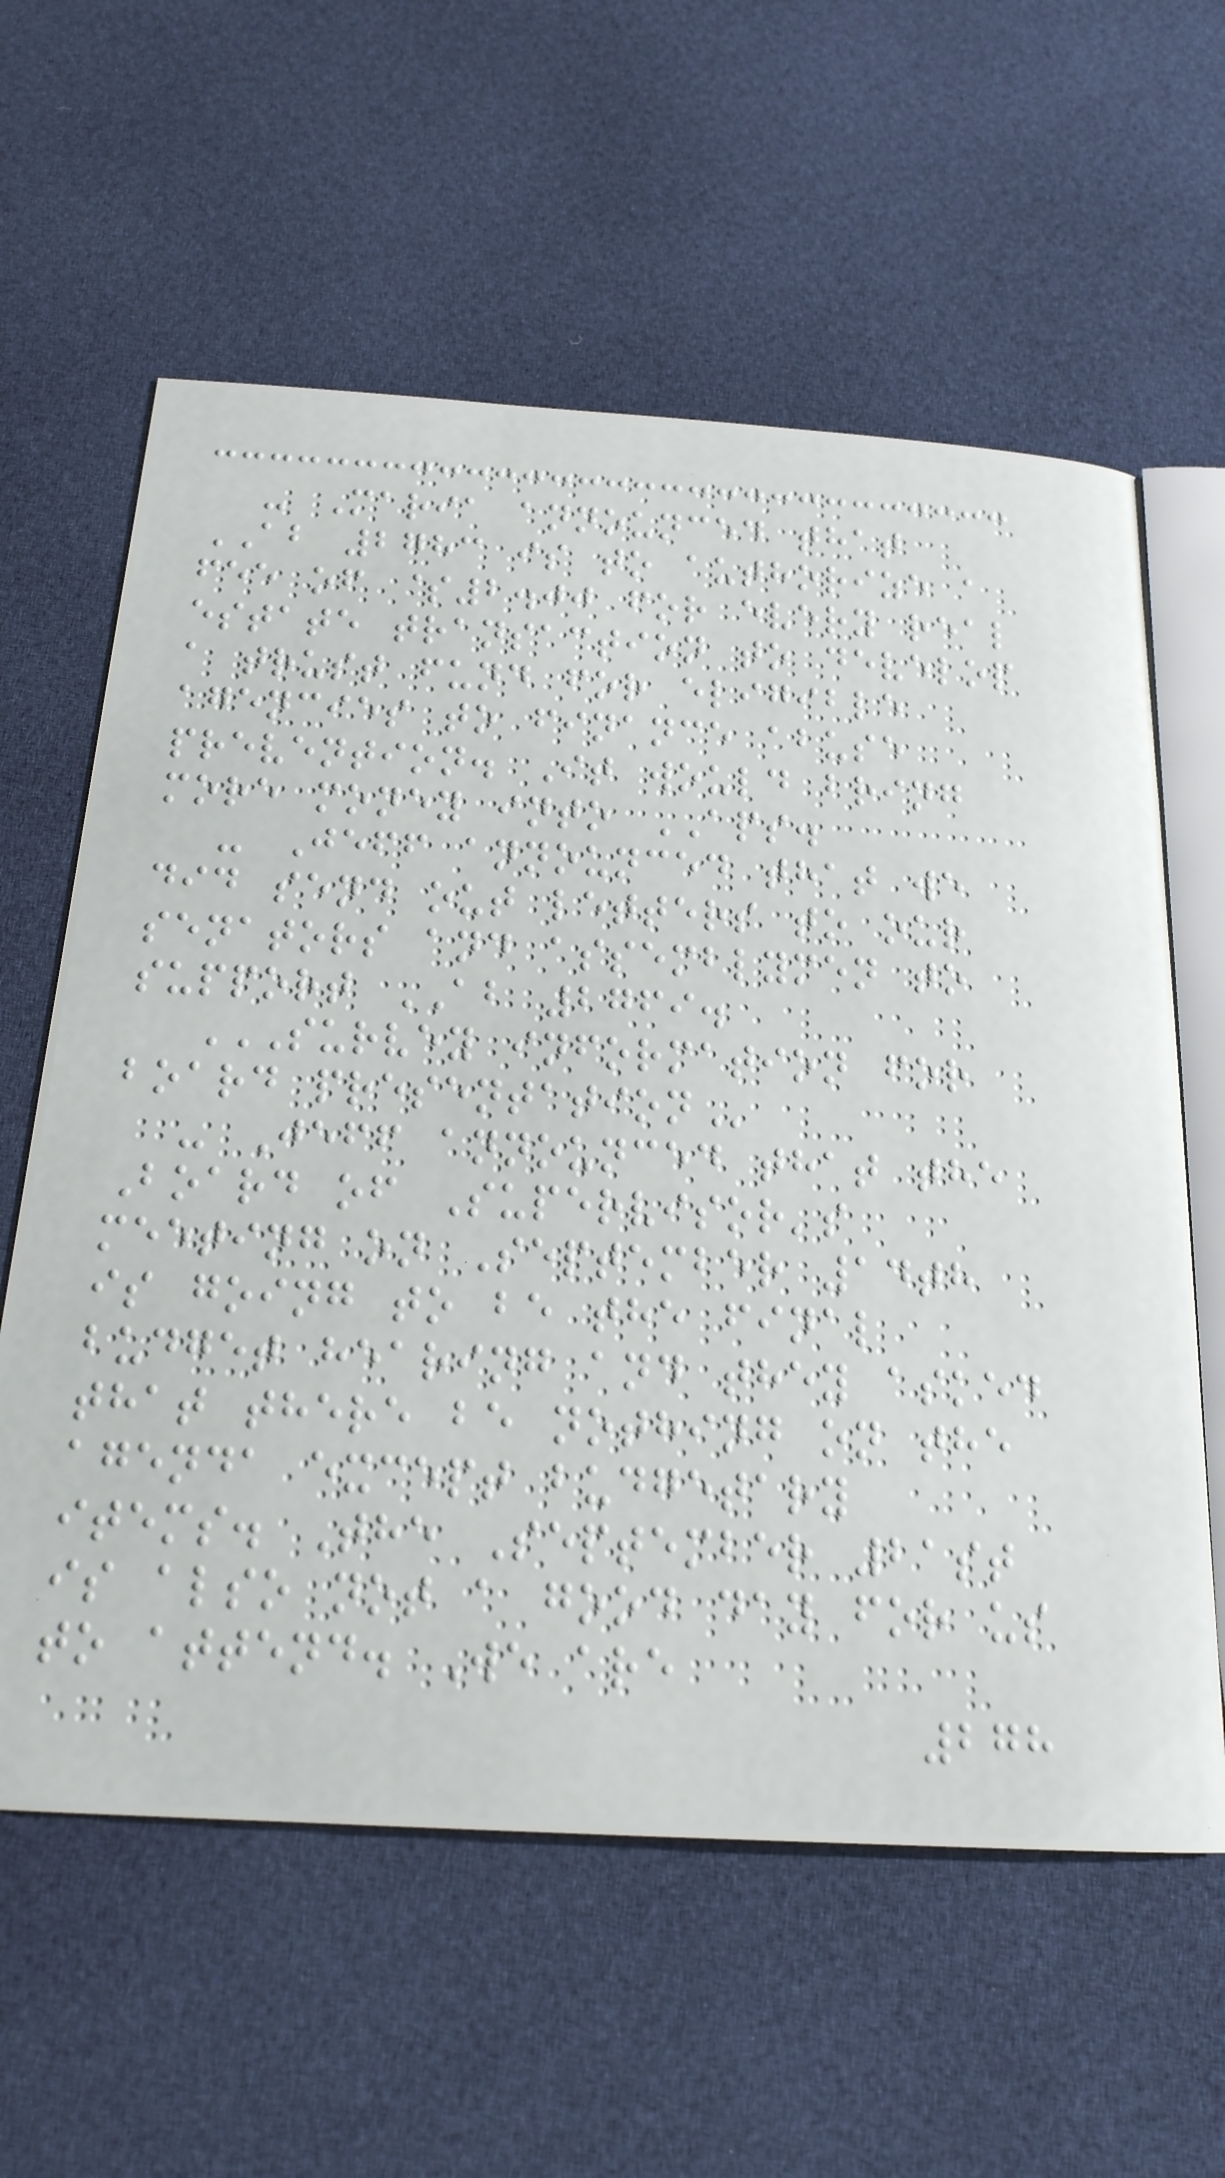- Maria announced that
AB 2783 is to authorize a
fee of $2.00 for every real
estate transaction to develop
a trust fund for eligible
agencies to finance abuse
prevention. It would bring
more money into APS.
- Jeff announced that we
did send out letters to our
senators and assemblymen to
support AB 2769.
SURVEY INFORMATION FOR
BOARD PRESENTATION
- Jeff announced that the
Board of Supervisor's
meeting on September 14th
is going to be the final
budget hearing and they asked
that there be nothing on the
agenda except budgetary
items. The September 21st
is also not a good day for us
to attend. We are
278
